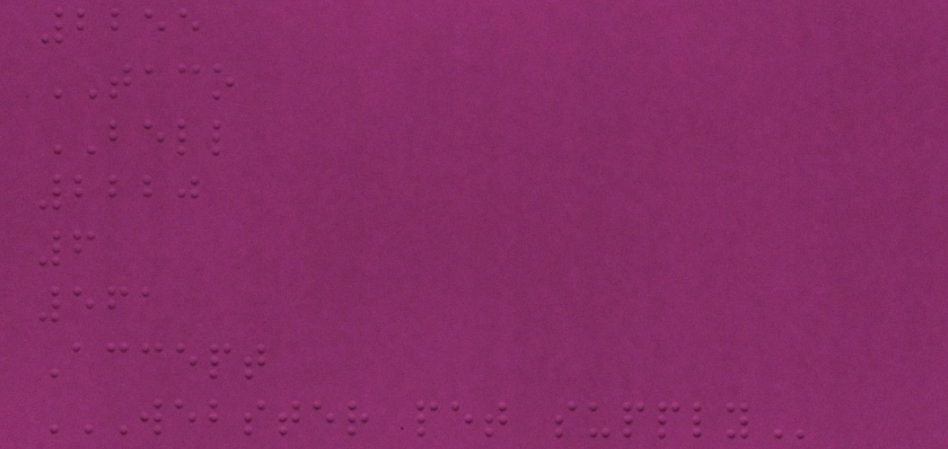2255
TACO
BELL
2220
6
561
Accept
WEBSTER PET SUPPLY
